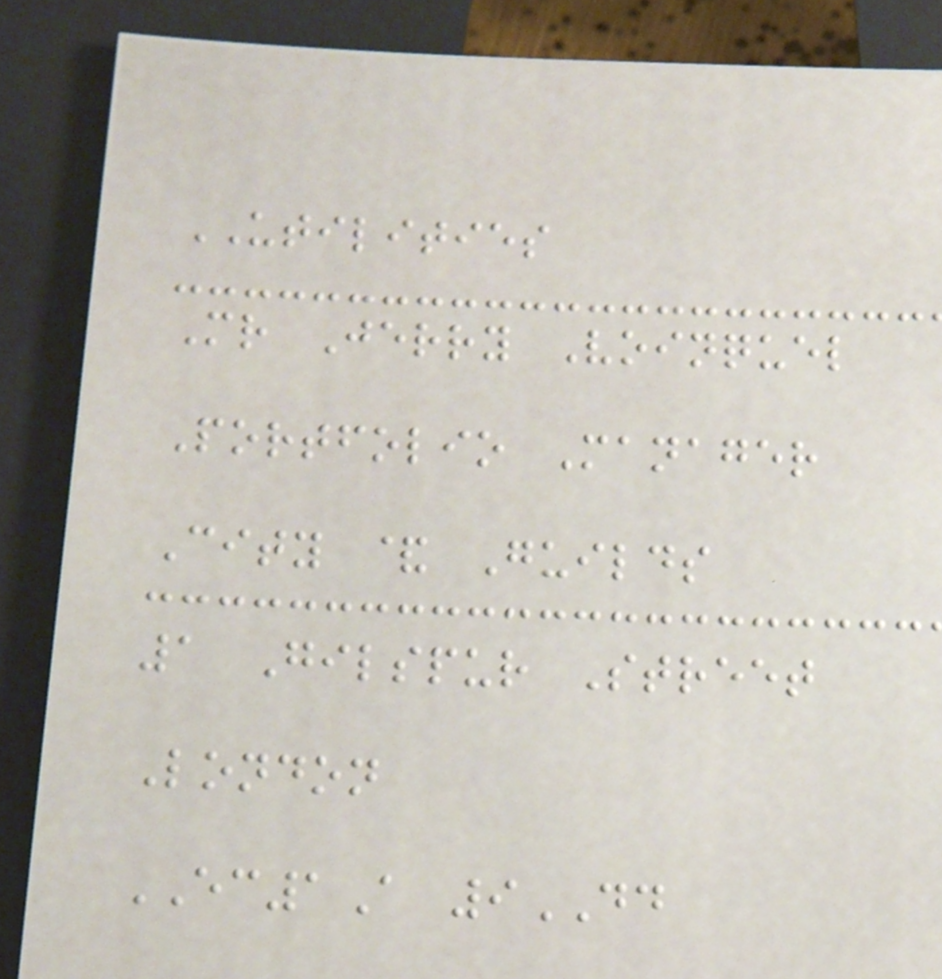UTILITIES
Mr Jerry Voinquel
Portfolio Manager
City & Guilds
1 Gilspur Street
London
EC1A 9DD
